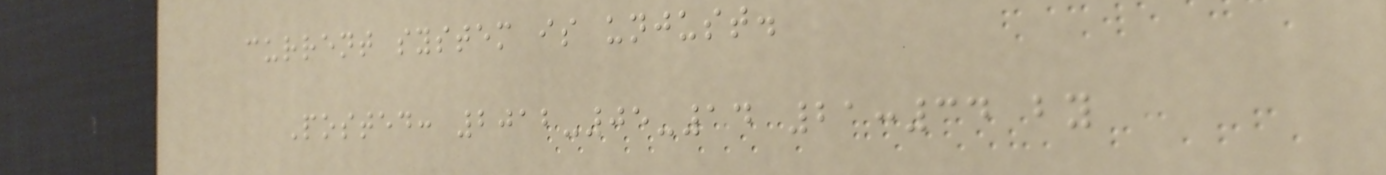current system is unjust.
Posted: 2012-05-14 21:34 by
